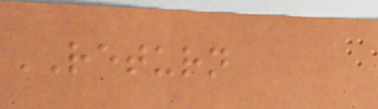RETURN
